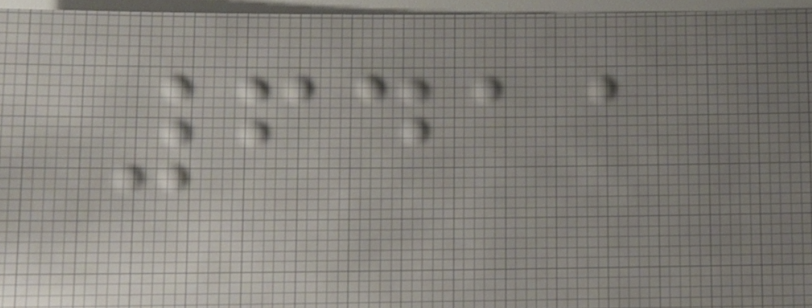6411
